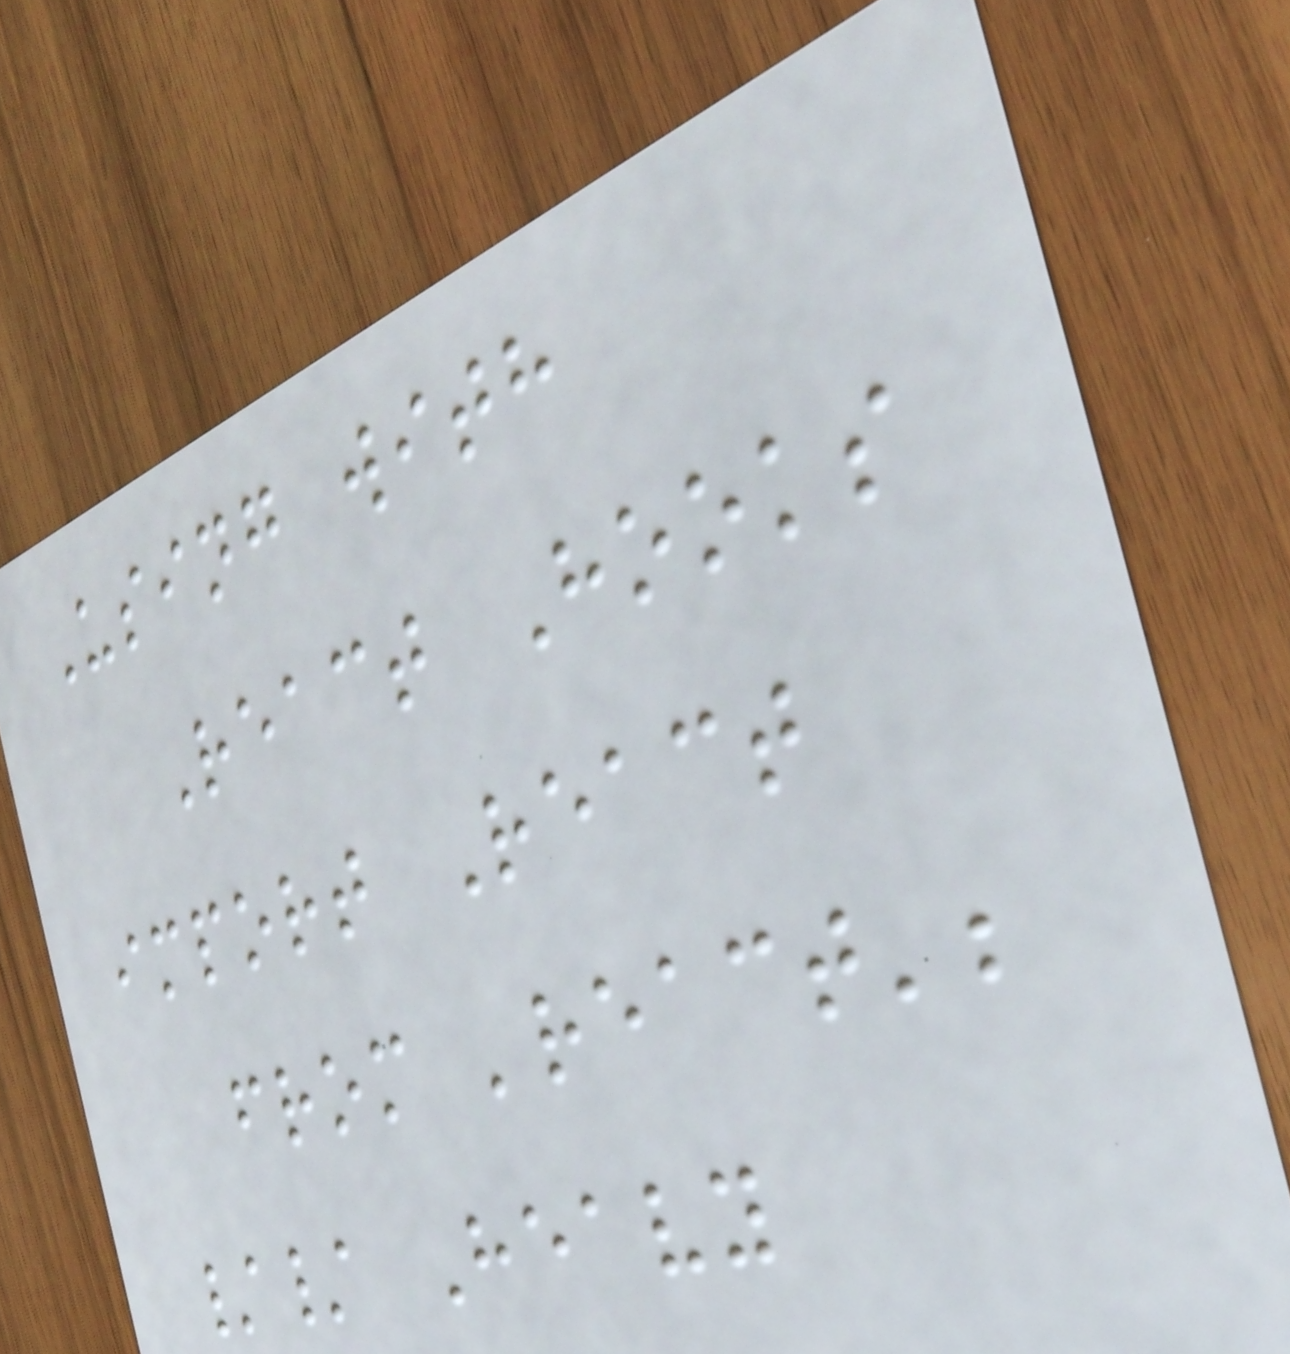Using with
React Hooks
import React
from 'react';
// Heavy
